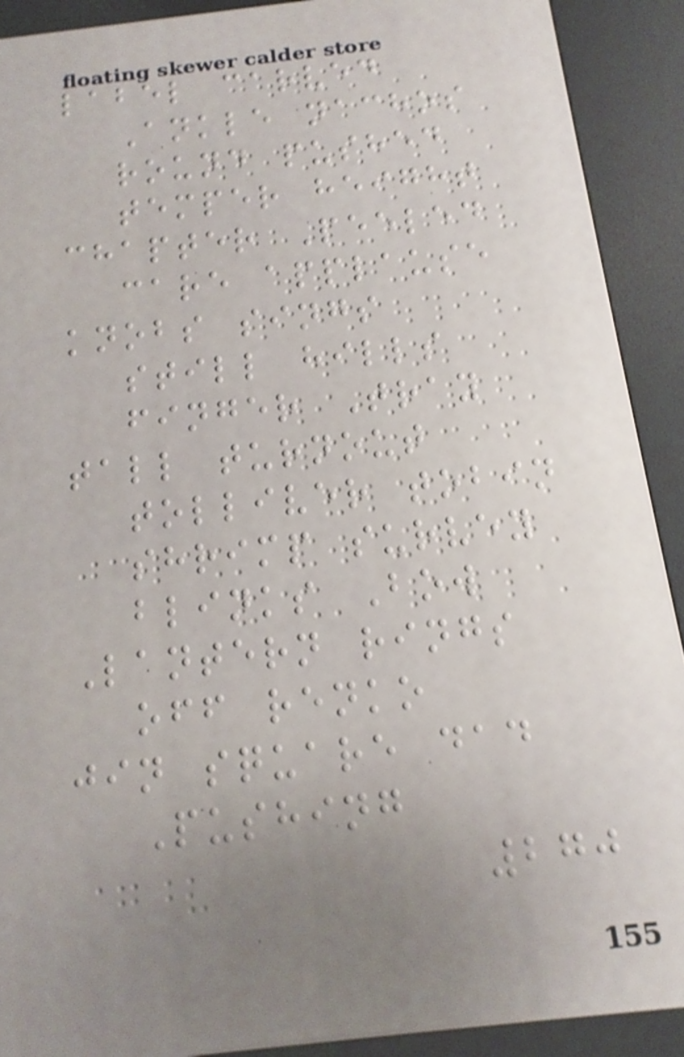label carved
Ankle nachos
round pushed
temper height
chapter Peeled
care applause
knobs sings
still hills
finger Tray
tall turnout
tolliver tobin
shrimp survey
blinks Bow
Lantern rings
off renko
jin square dad
Pushing
270
